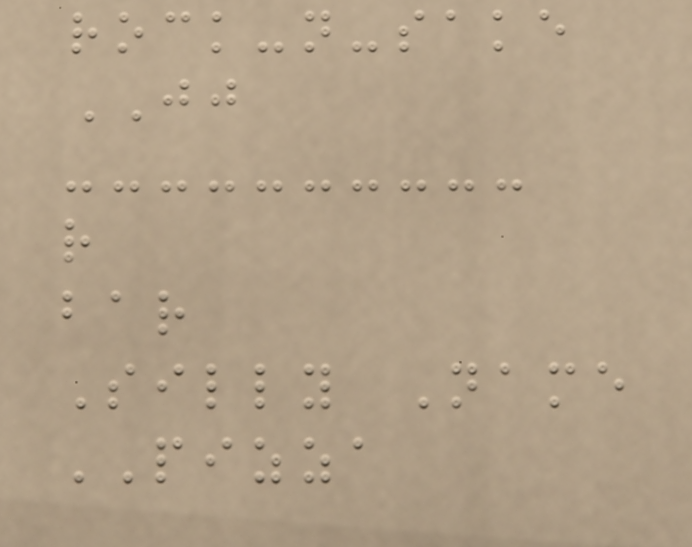rock-n-sake
JJ
r
bar
Silly Name
PIZZA
